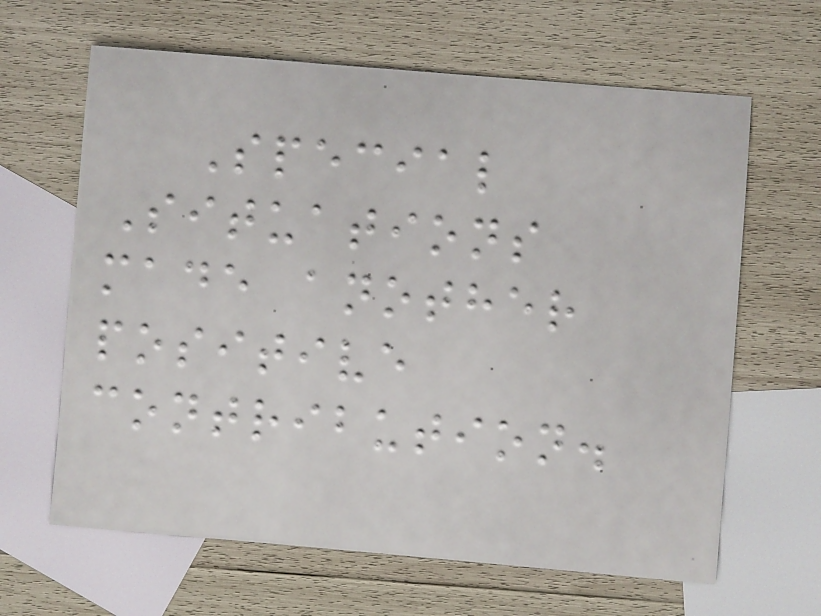Special
Situations
made another
positive
contribution.
